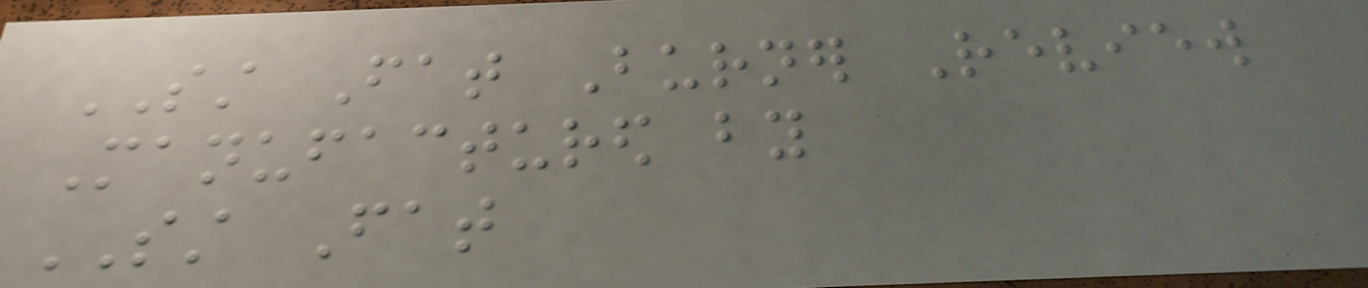SST Fat Burner Review
Manufactured by
SST Fat
